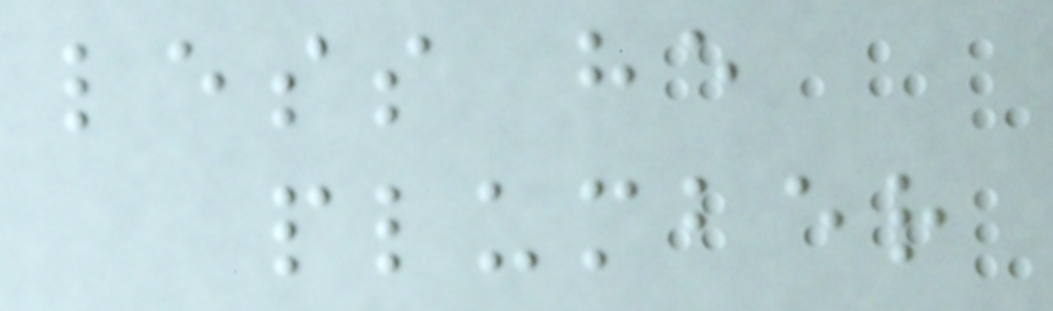less he
plumber
